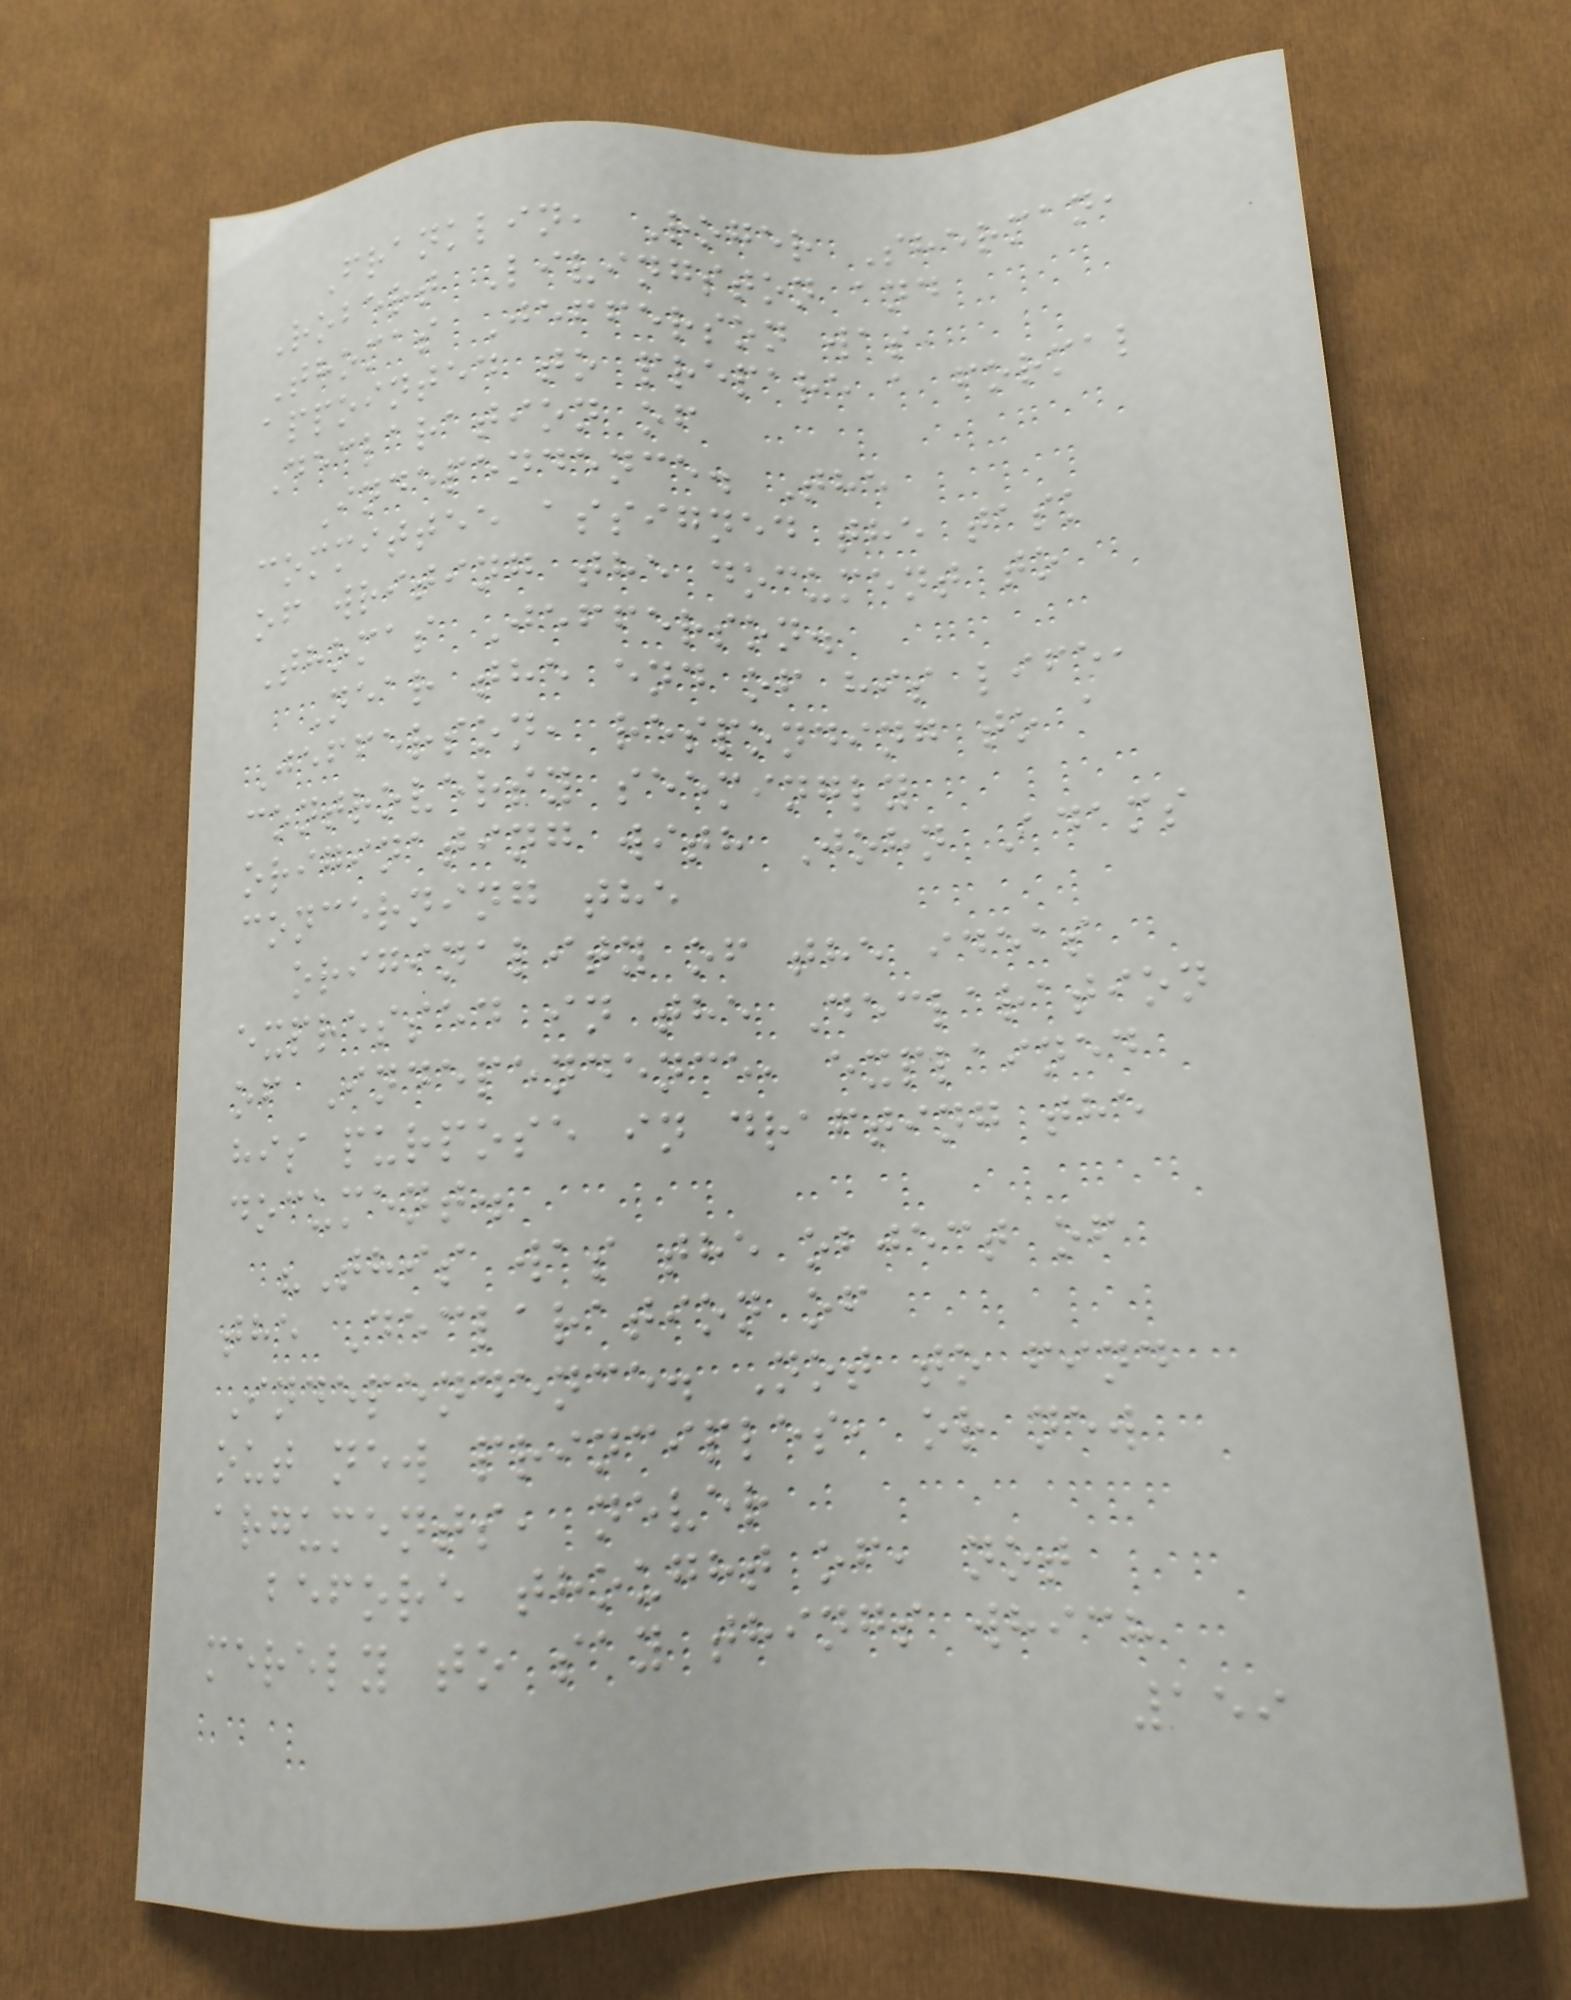Franklin, Roger Sherman,
Robert Livingston and
Thomas Jefferson was
appointed to prepare a formal
Declaration of
Independence. The
committee assigned the task
of writing the document to
Thomas Jefferson.
Near the end of his life,
Jefferson, responding to a
controversy seemingly
originating with John Adams
concerning the
originality of the ideas
expressed in the Declaration
of Independence, explained
his purpose in drafting the
document.
"This was the object of
the Declaration of
Independence. Not to find
out new principles, or new
arguments, never
before thought of, not
merely to say things which
159
